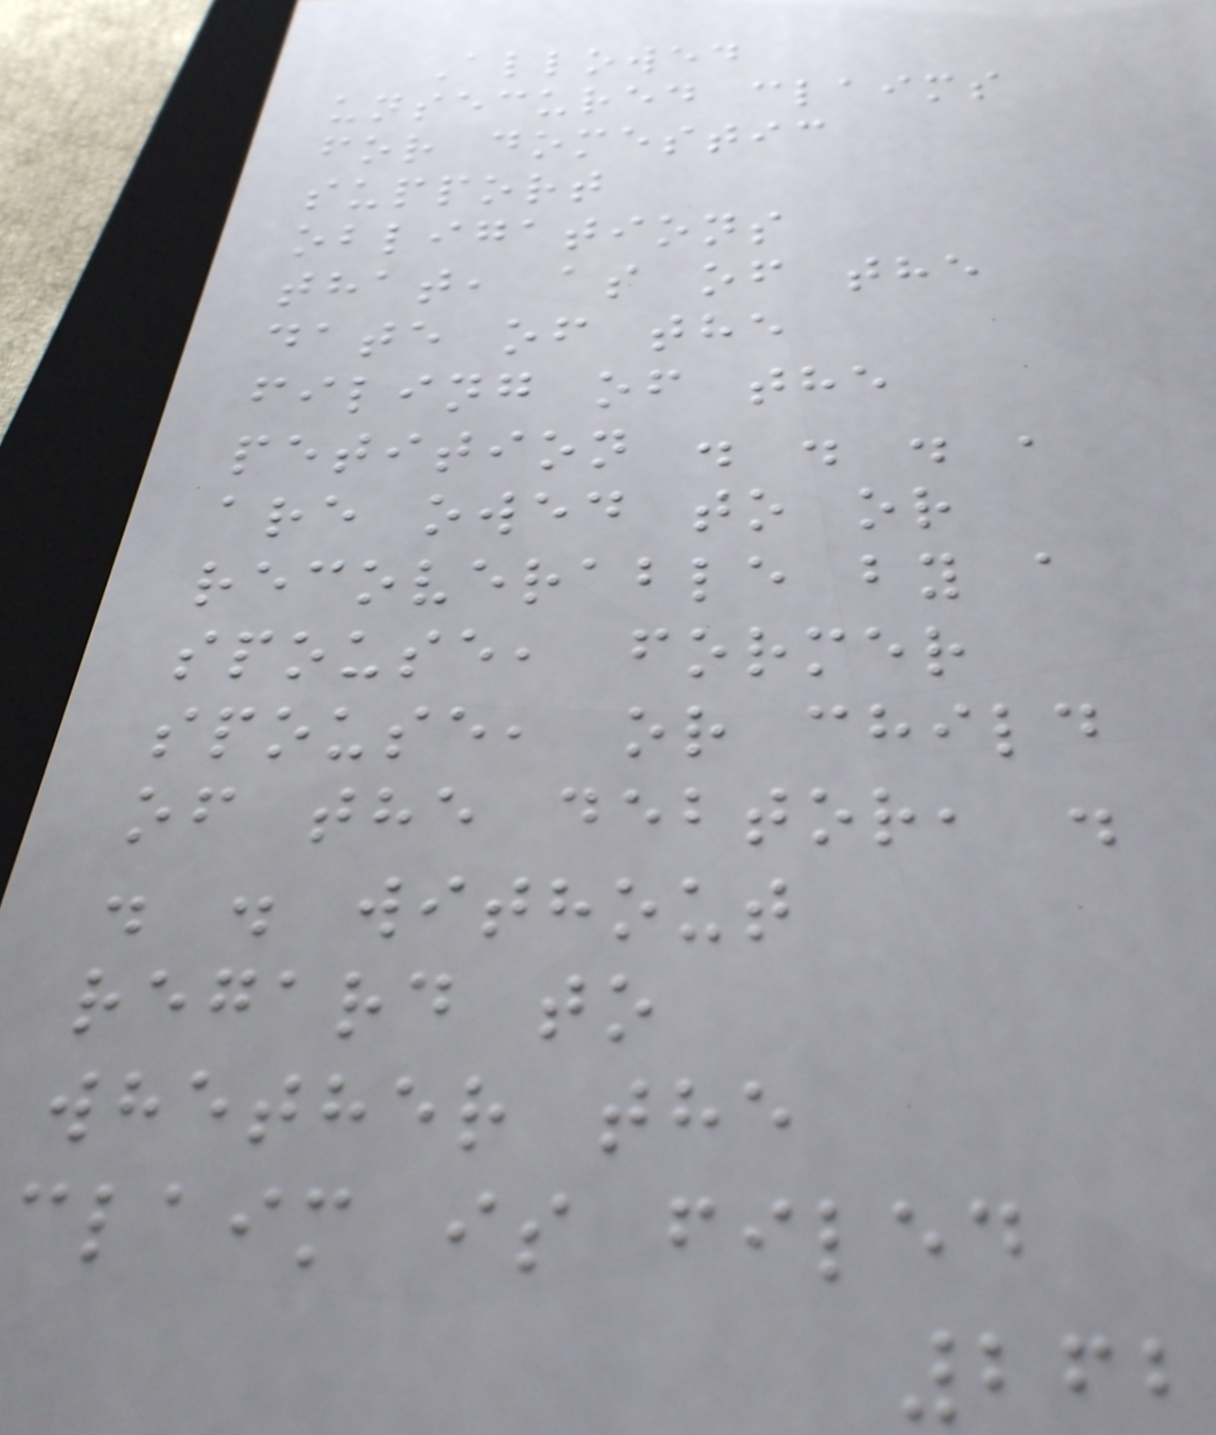Allowed
unsecured claims
for domestic
support
obligations
that, as of the
date of the
filing of the
petition . . . ,
are owed to or
recoverable by a
spouse, former
spouse, or child
of the debtor, .
. . without
regard to
whether the
claim is filed
262
